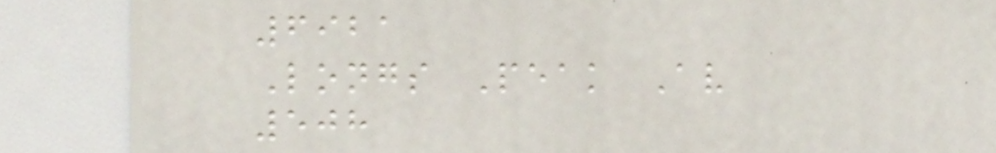6921
Longs Peak Av
508
